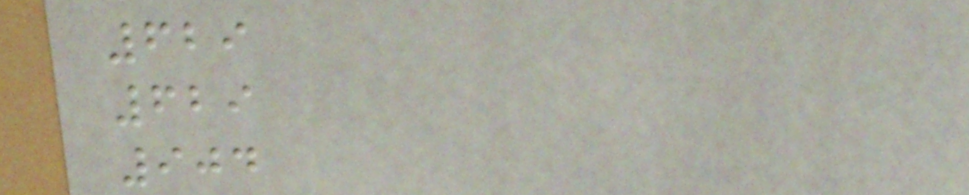629
629
904
